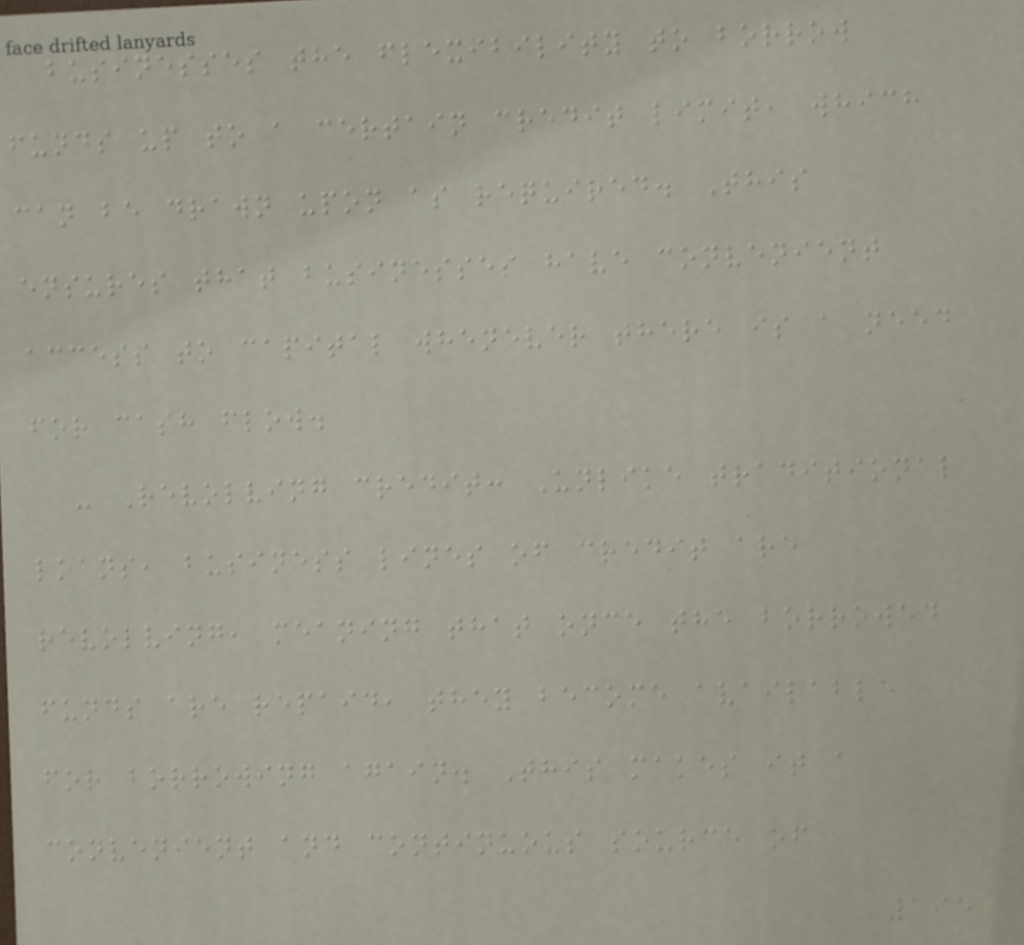businesses the flexibility to borrow
funds up to a certain credit limit, which
can be drawn upon as required. This
ensures that businesses have convenient
access to capital whenever there is a need
for cash flow.
- Revolving credit: Unlike traditional
loans, business lines of credit are
revolving, meaning that once the borrowed
funds are repaid, they become available
for borrowing again. This makes it a
convenient and continuous source of
195
